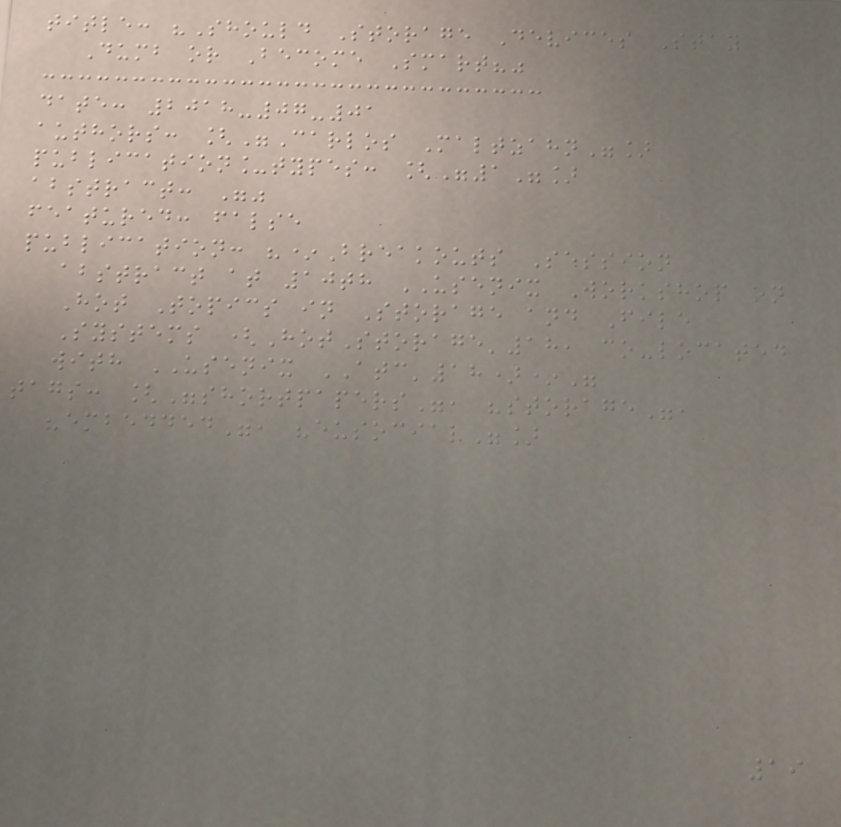title: "Should Storage Devices Stay
Dumb or Become Smart?"
date: 2018-07-01
authors: ["Carlos Maltzahn"]
publication_types: ["1"]
abstract: ""
featured: false
publication: "*Breakouts Session
abstract at 10th USENIX Workshop on
Hot Topics in Storage and File
Systems (HotStorage'18, co-located
with USENIX ATC'18)*"
tags: ["shortpapers", "storage",
"embedded", "eusocial"]
19
